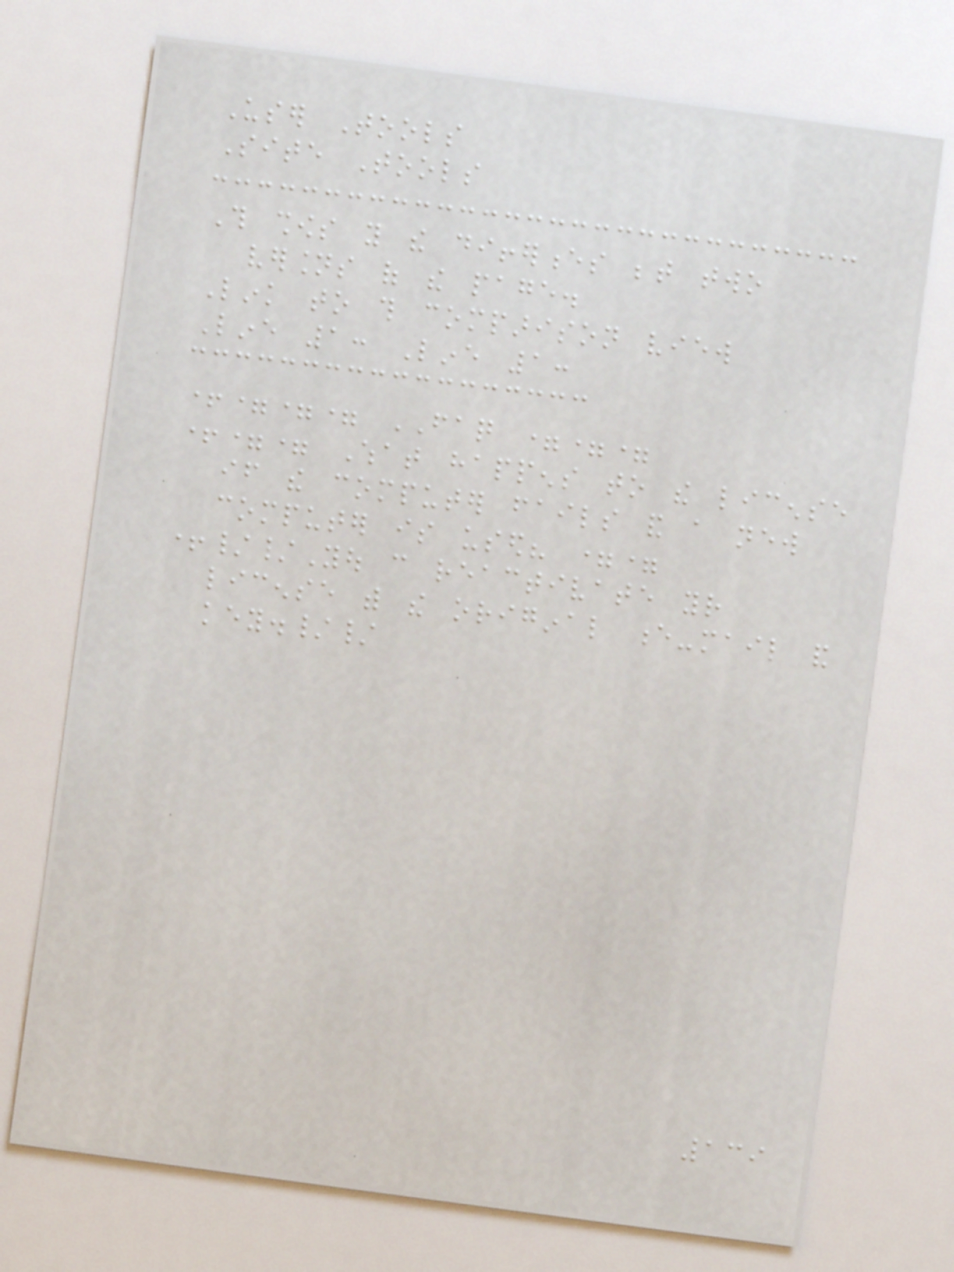User Tools
Site Tools
This shows you the differences between two
versions of the page.
Link to this comparison view
Line 1: Line 1:
+=== FAQ ===
+== What happens to the license
if the computer fails and a new
computer is used? ==
+//You can reactivate your
license with the original e-mail and
key.//
139
